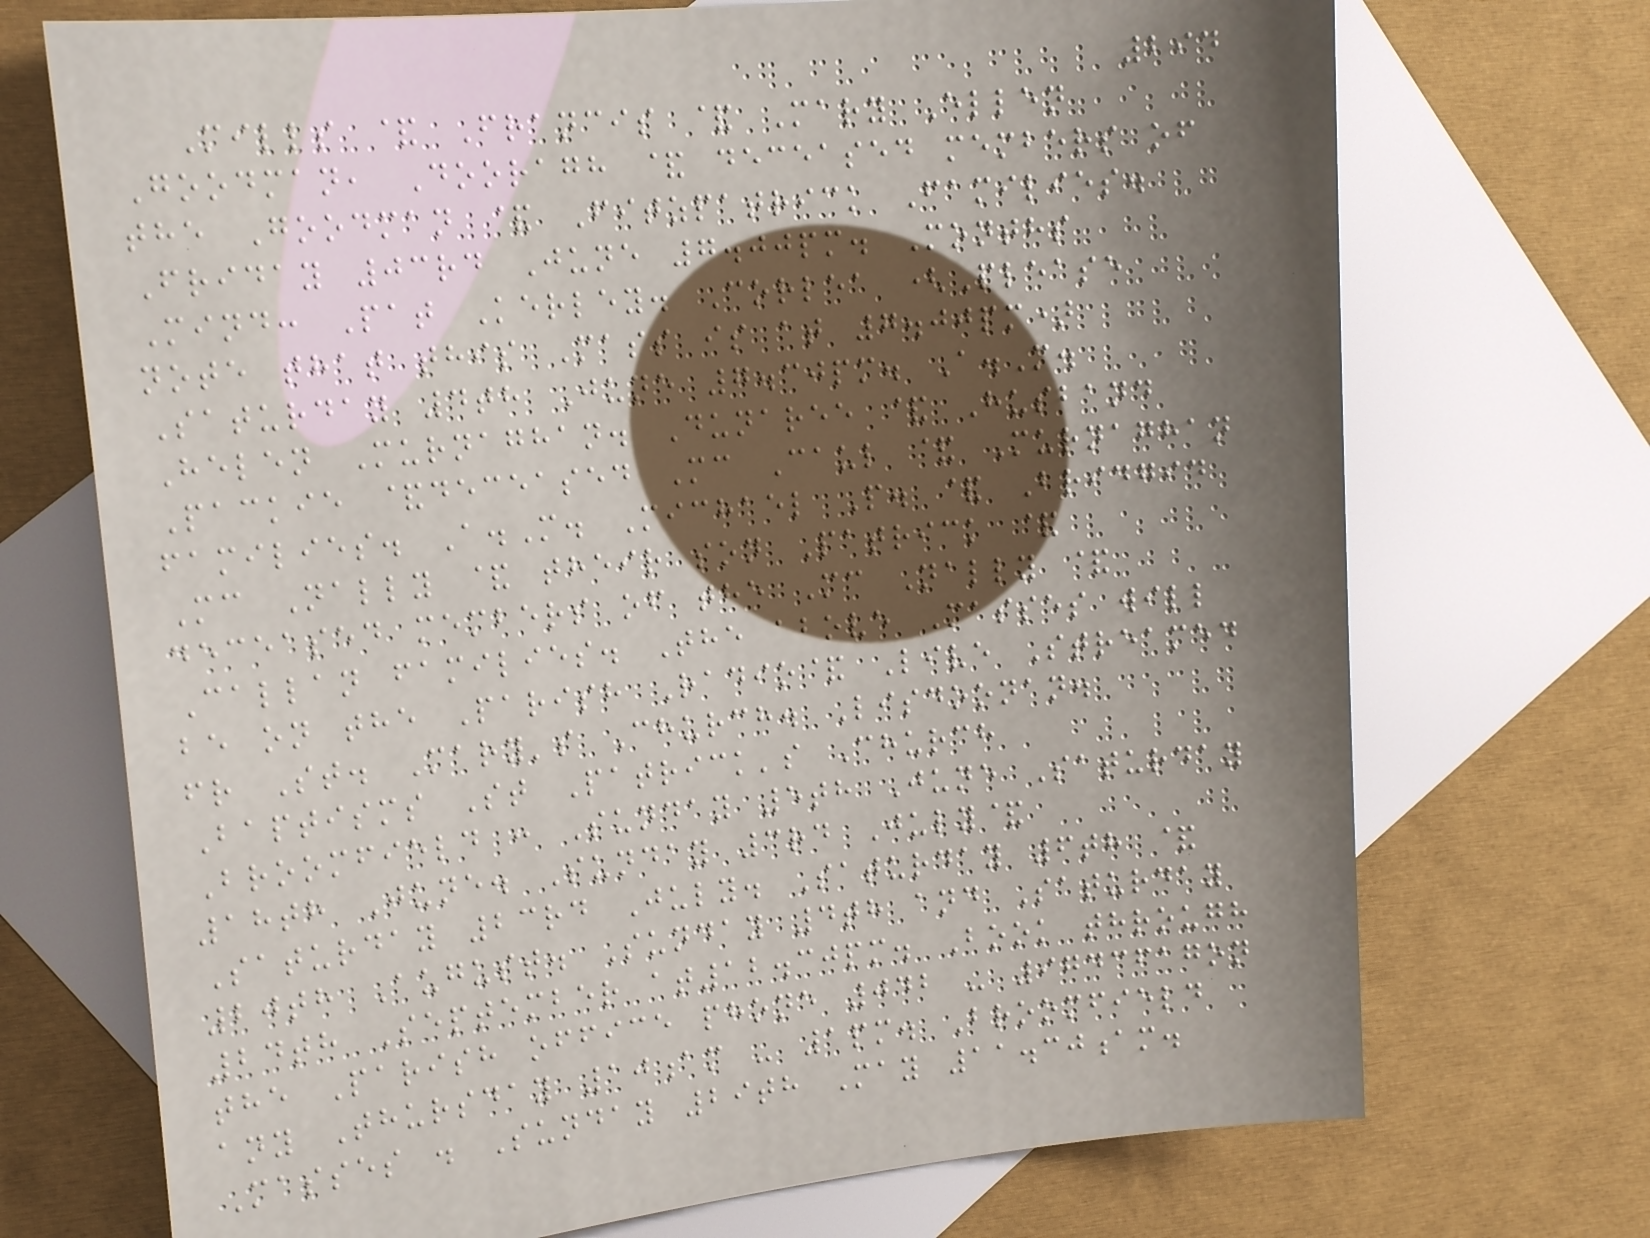294
Mills & Francis & Mary Ellen
Goodman, Dooragh & deceased members of
the Goodman & Fitzpatrick Families.
Friday 03rd June 7.00pm. Months
Mind: Pat Kerley. Corlea (Please
note that this Mass is at 7.00pm)
Saturday 4th June 7.30pm. A.M.
Helen Murnaghan. Dunaree & Husband
Packie &deceased Mc Caul & Murnaghan
families. A.M. Michael P. & Bridgid
Mc Nally & their son Patrick &
deceased members of the Mc Nally &
Callan families. The above Masses will
be on the Parish Radio& Live Streamed
fr St. Mary's Church. Lisdoonan.
Baptisms St Patrick's Church
Broomfield : Sunday 5th June Saturday
18th June. Sunday 3rd July&
Saturday 23rd July. Saturday 6th &
20th August. Sunday 4th and Saturday
24th September at12.30pm. Book through
the Parish office phone 042 - 9743617on
any Thursday 10am - 1pm. Broomfield
Masses . Sunday 29th May 11.30am.
